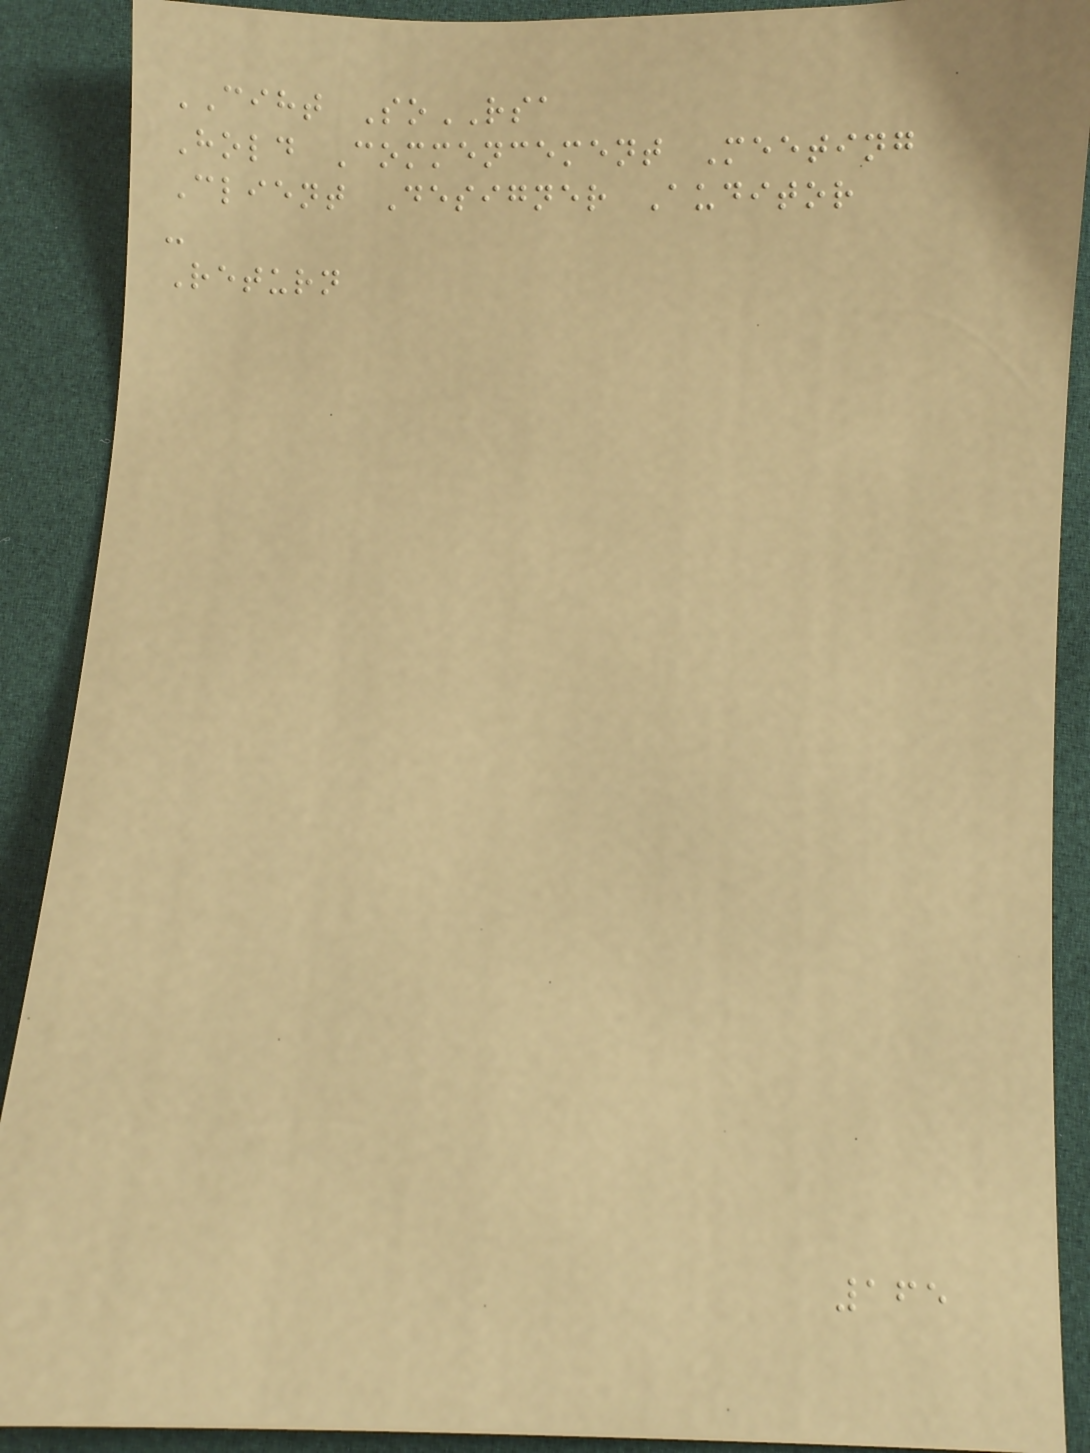CIHT SoRSA
Hold Commencement Meeting
Client Designer Auditor
-
Return
165
